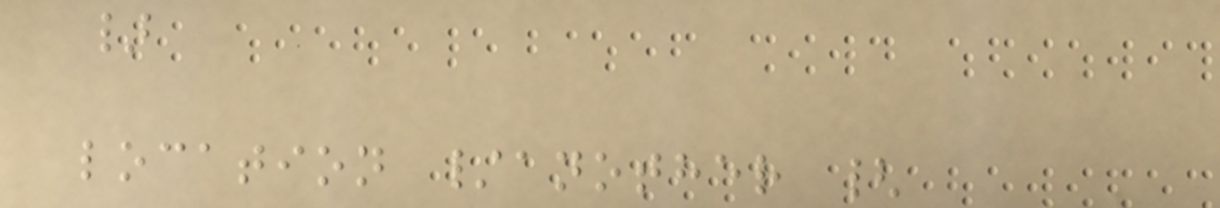}
location /another {
